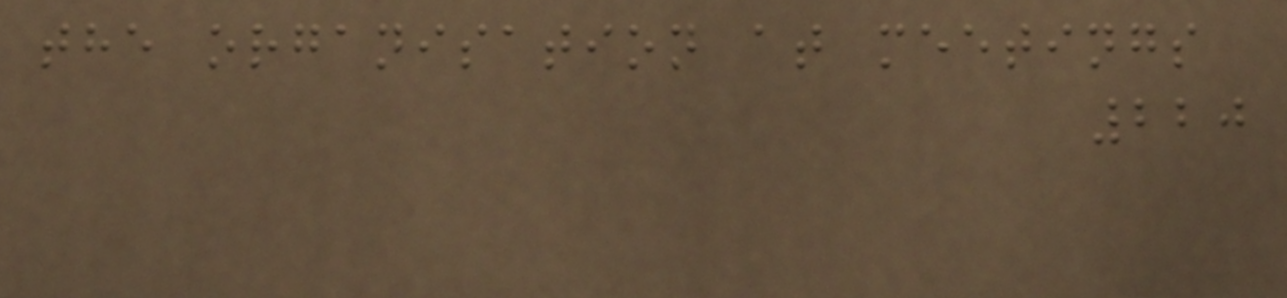the organisation at meetings
220
